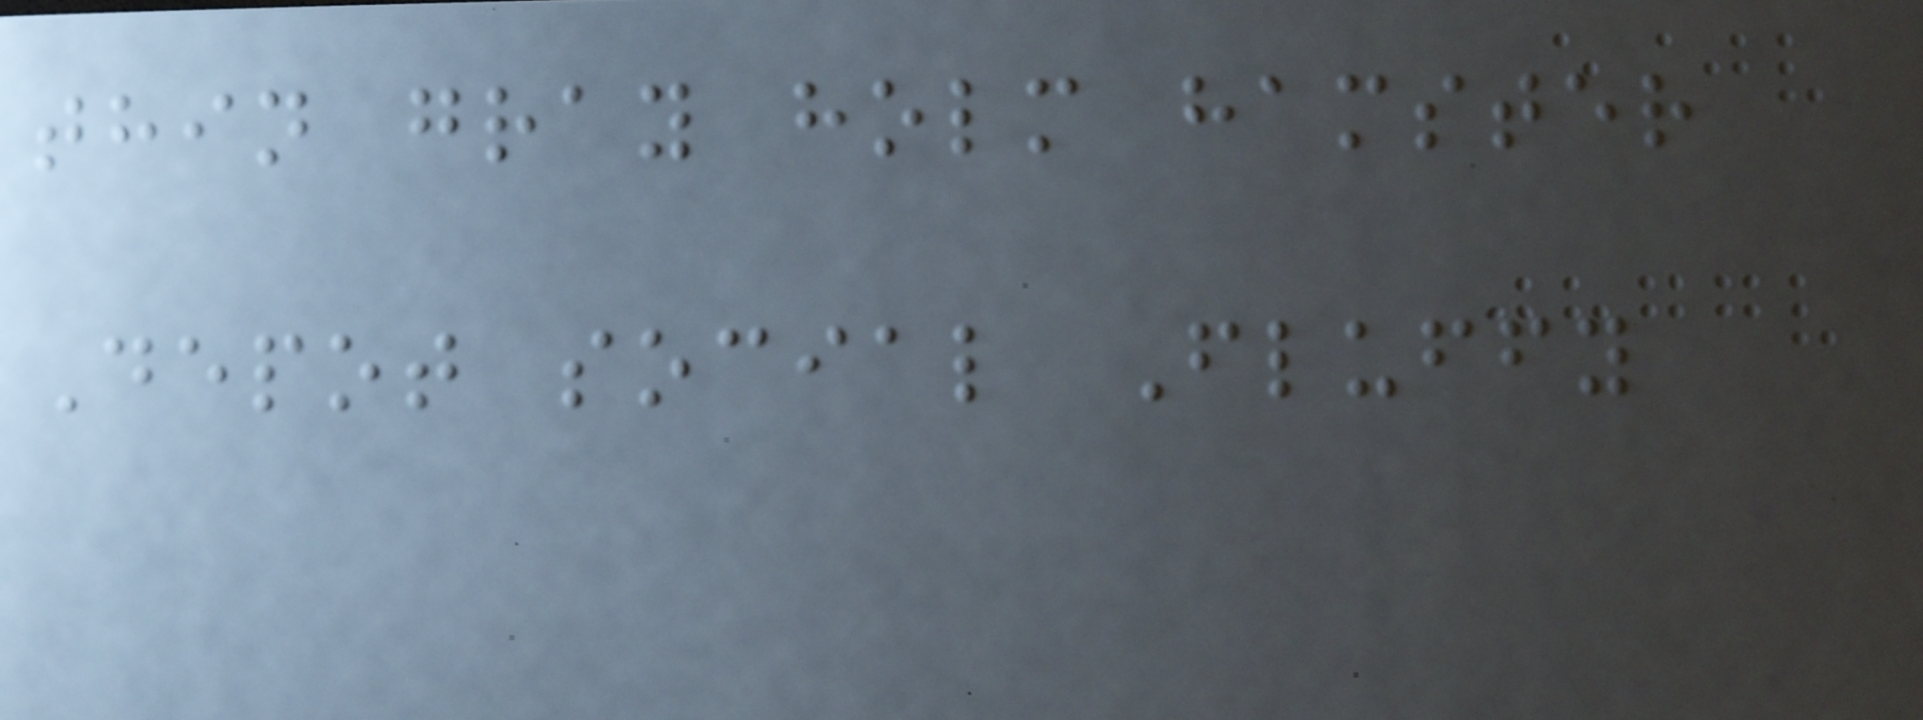thin gray holm hamster
Depot social Fluffy
